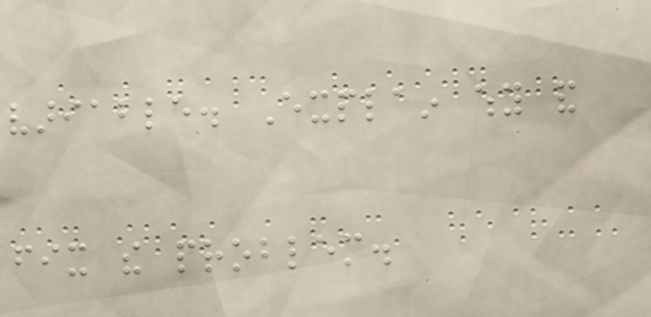variable. Explain why and
fix the problem.
